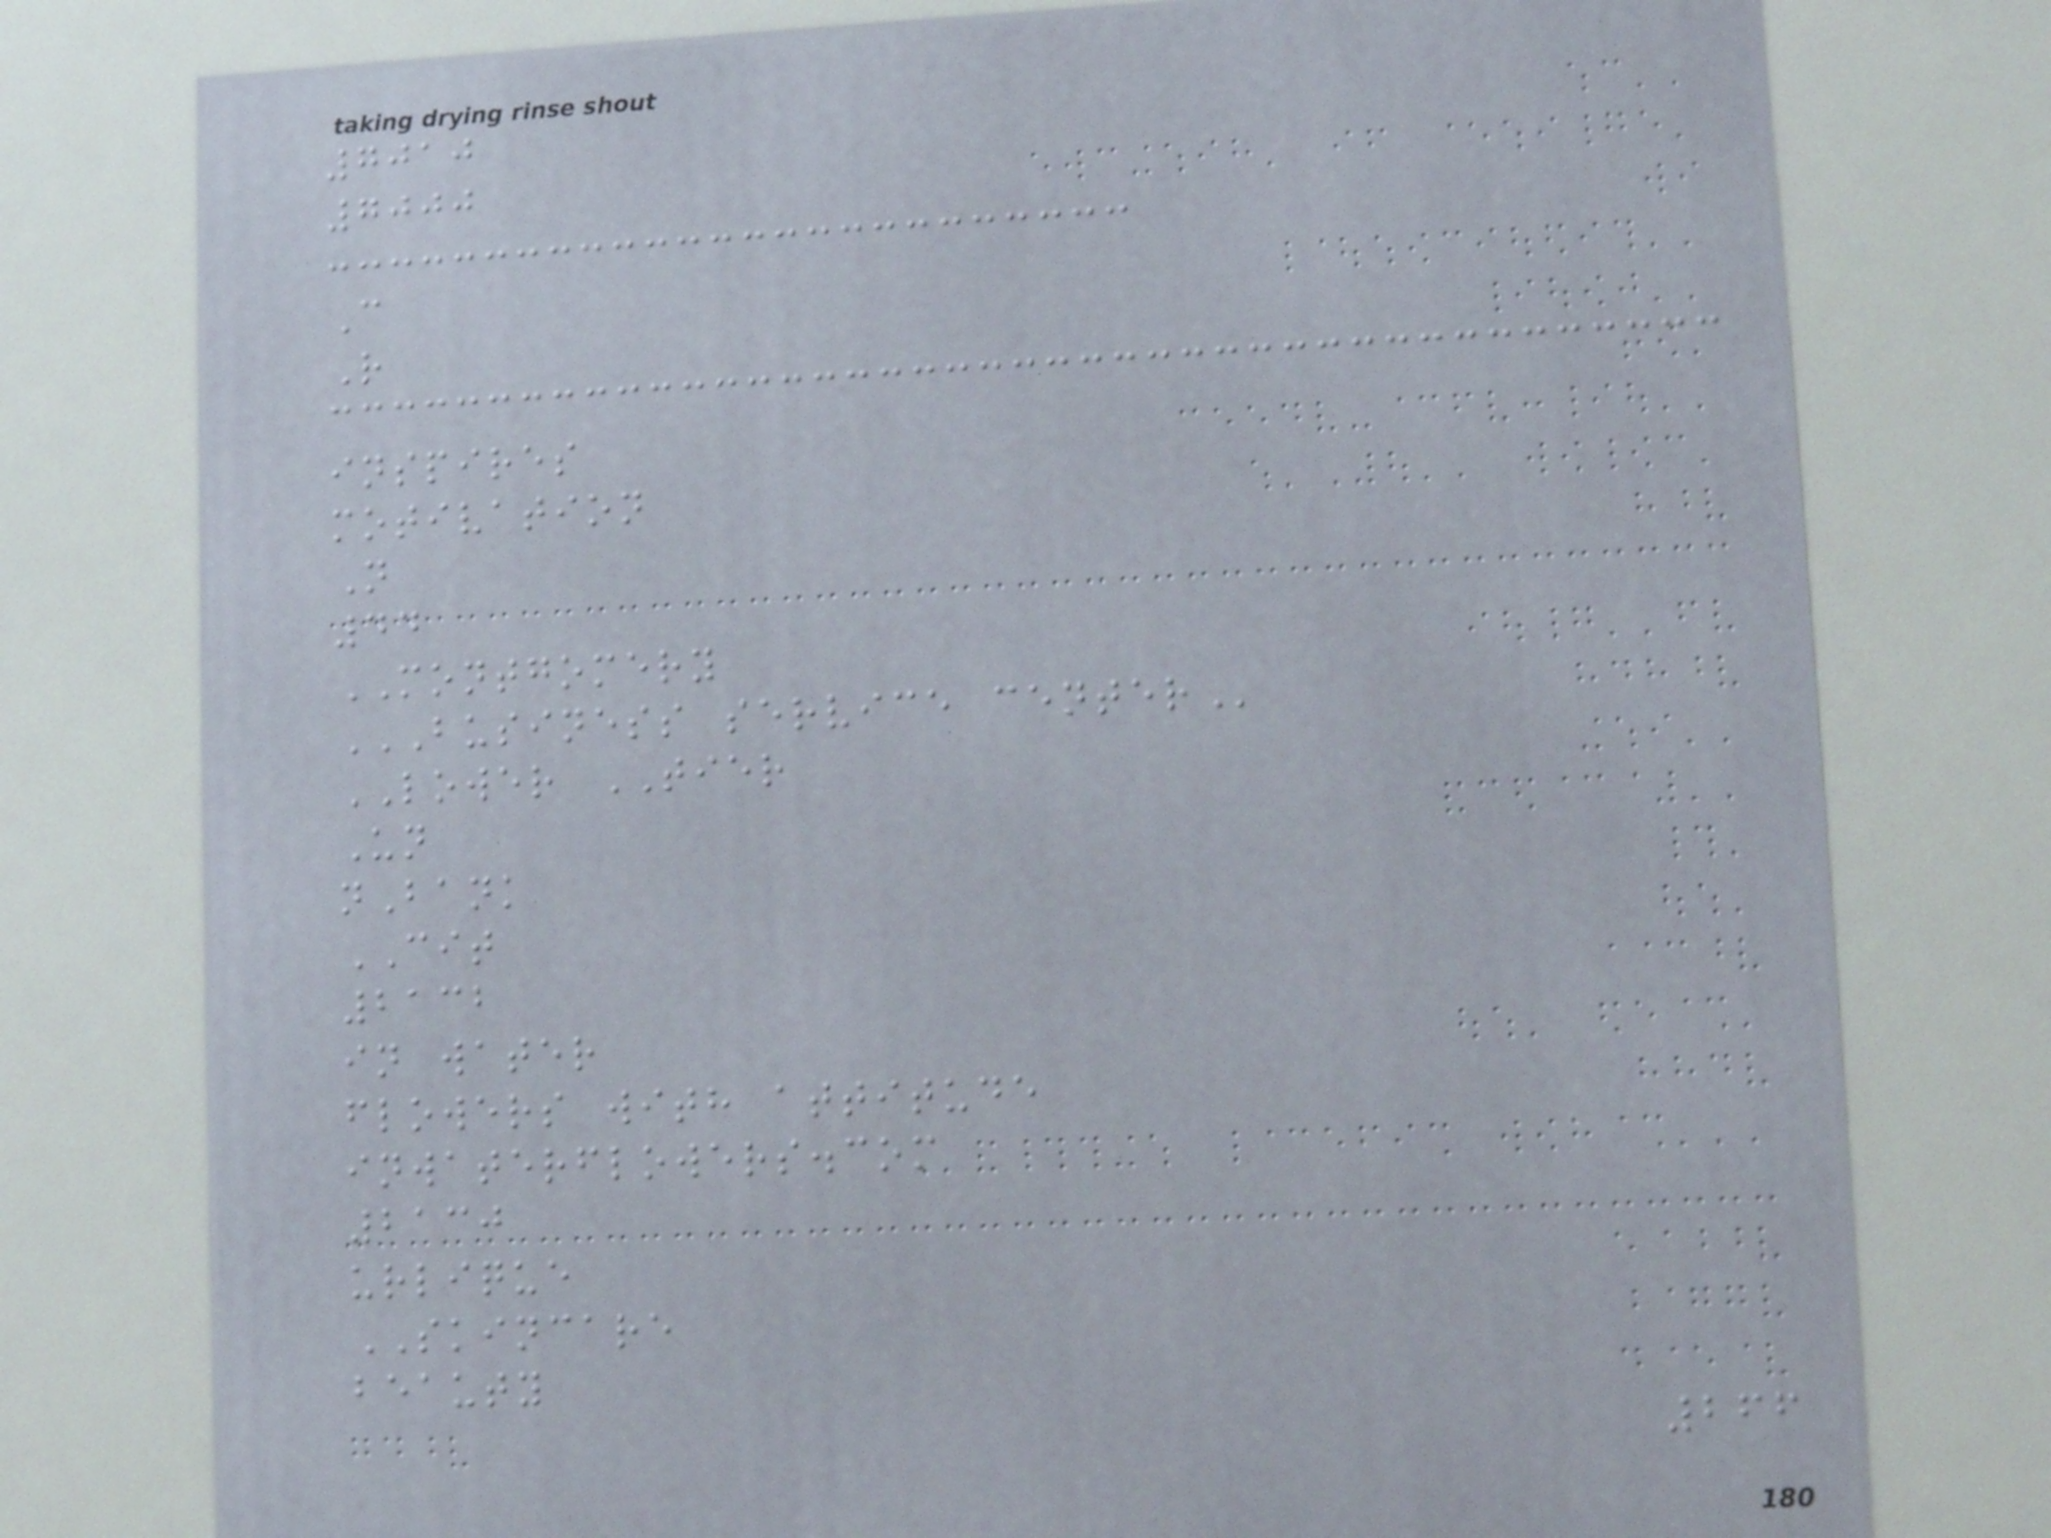7010
7000
C
R
inspires
motivation
N
44
MONTGOMERY
BUSINESS SERVICE CENTER
LOWER TIER
Un
nBank
CIT
2132
in water
flowers with attitude
inwaterflowers.com
2130
urlique
SKINCARE
beauty
266
